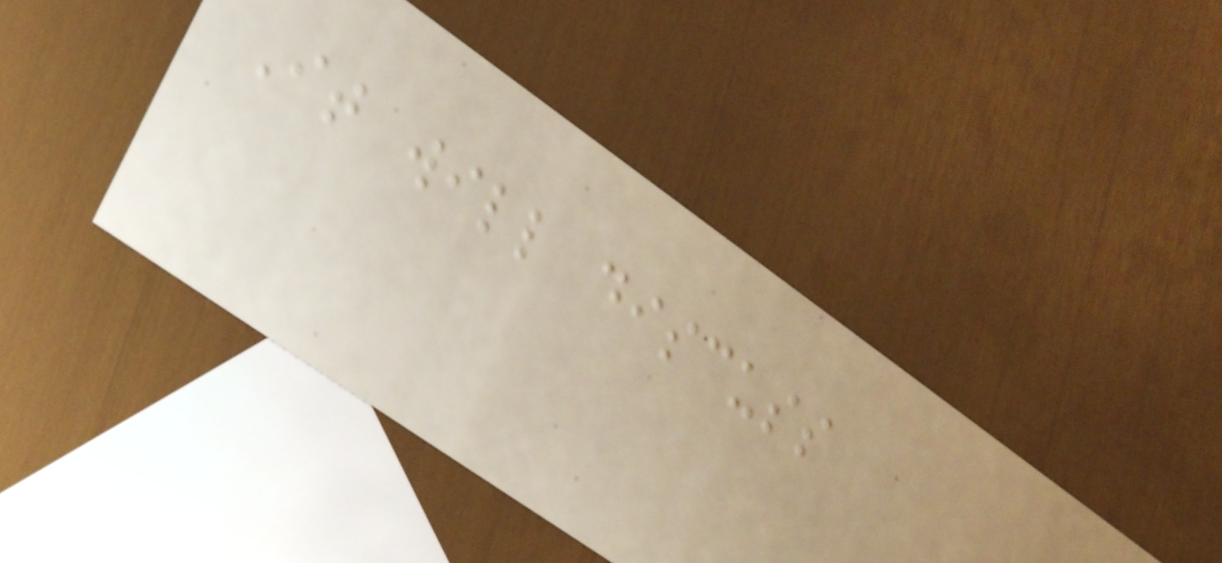It will discuss
